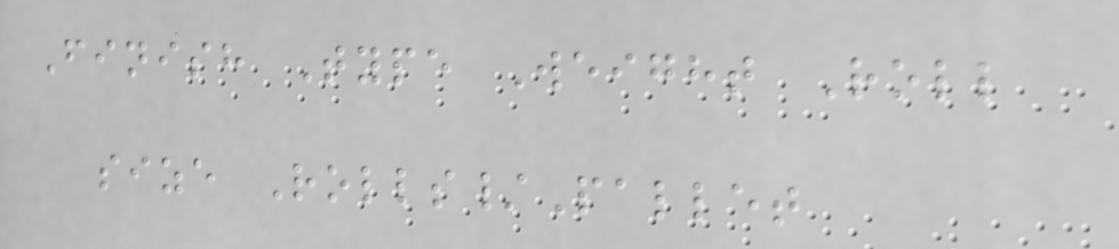Finish Type Weight Roll
size Rolls/Pallet
